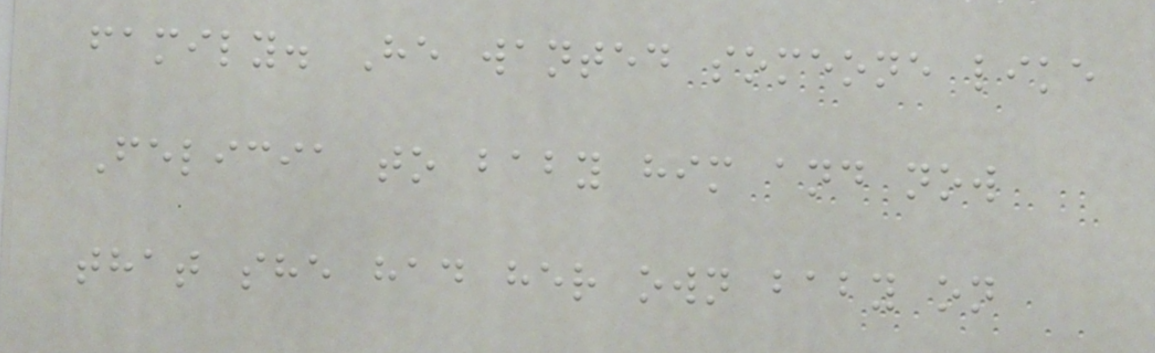family. He wanted someone like
Felicia to baby him and now
that she had her own baby on
